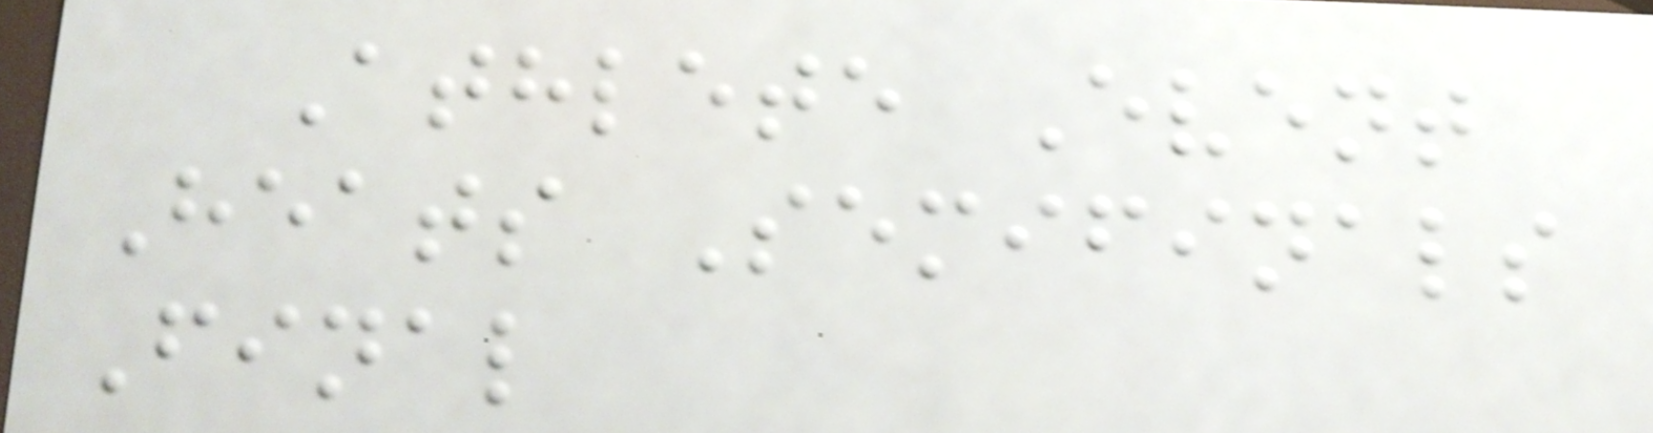Athlete Event
Heats Semifinals
Final
